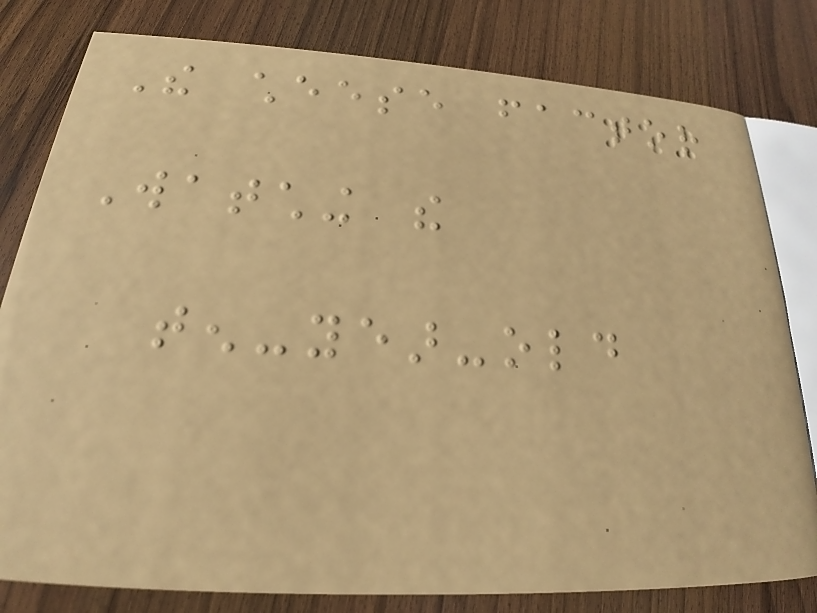The cheese factor
Watching the
ten-year-old
